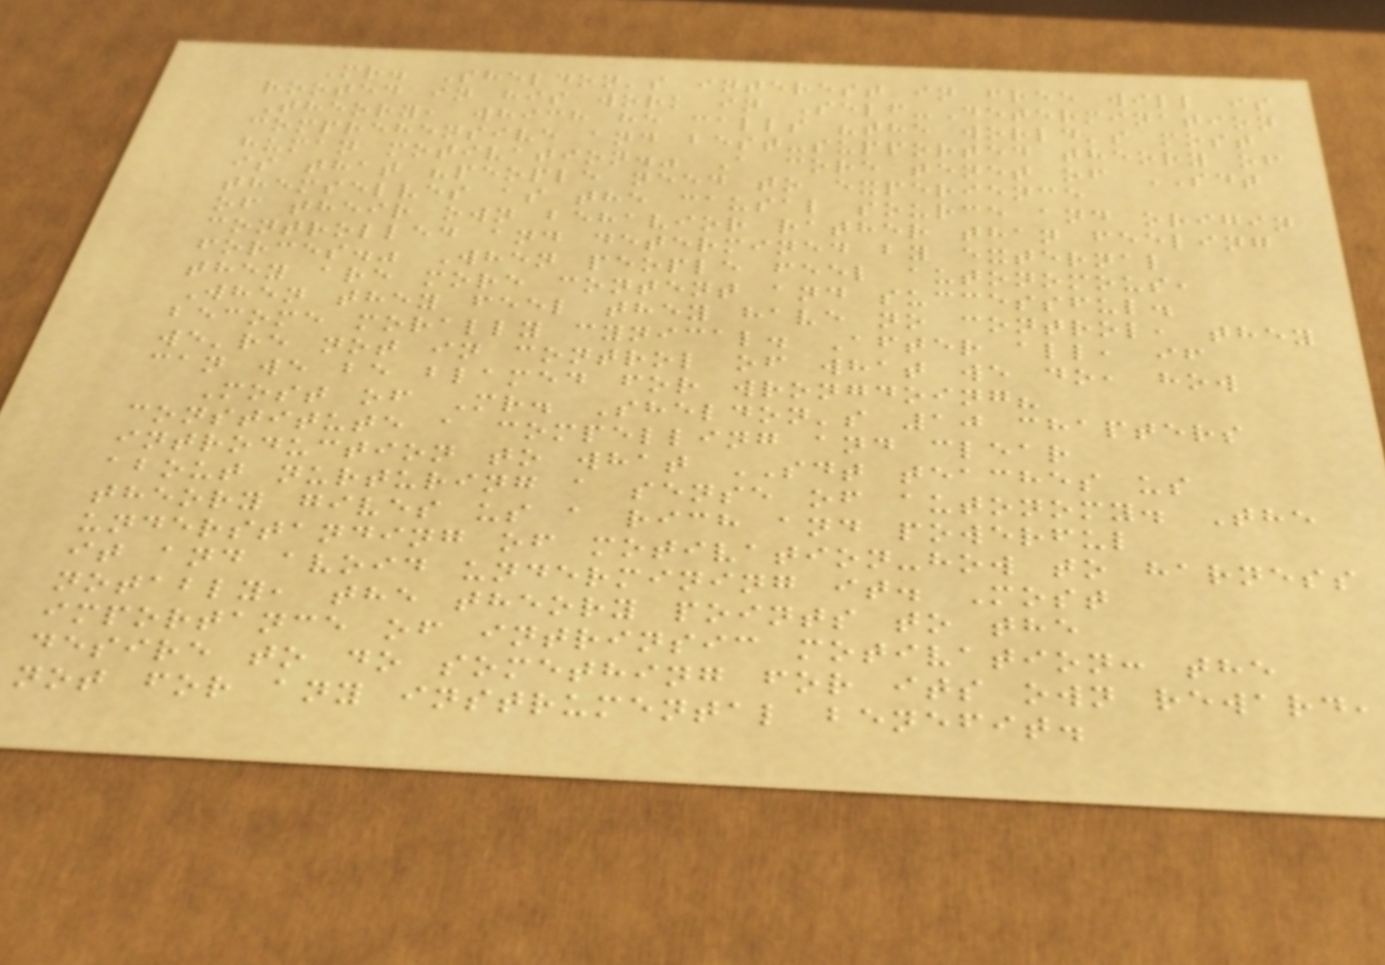Mr. Sheldon's interest in free will is
rooted in his work in Self-Determination
Theory, which he calls "the world's most
comprehensive and best-supported theory of
human motivation." A core tenet of SDT
is that "people need to experience
themselves as the causal source and origin
of their own behavior rather than feeling
controlled and determined by external
forces." When people feel autonomous,
they are more content and successful.
When they feel they have no control, they
become morally cynical. After all, if
we're not in control of what we do, how
can we be blamed for wrongdoing?
Most of Mr. Sheldon's 10 chapters
constitute a compelling and clear
introduction to what SDT teaches us
about nurturing a sense of autonomy. The
theory gives us a rich and powerful
understanding of motivation-how to harness
it and avoid undermining it. Most
notably, the theory points to the
importance of intrinsic motivation: the
desire to do something for its own reward,
not for any instrumental benefit.
